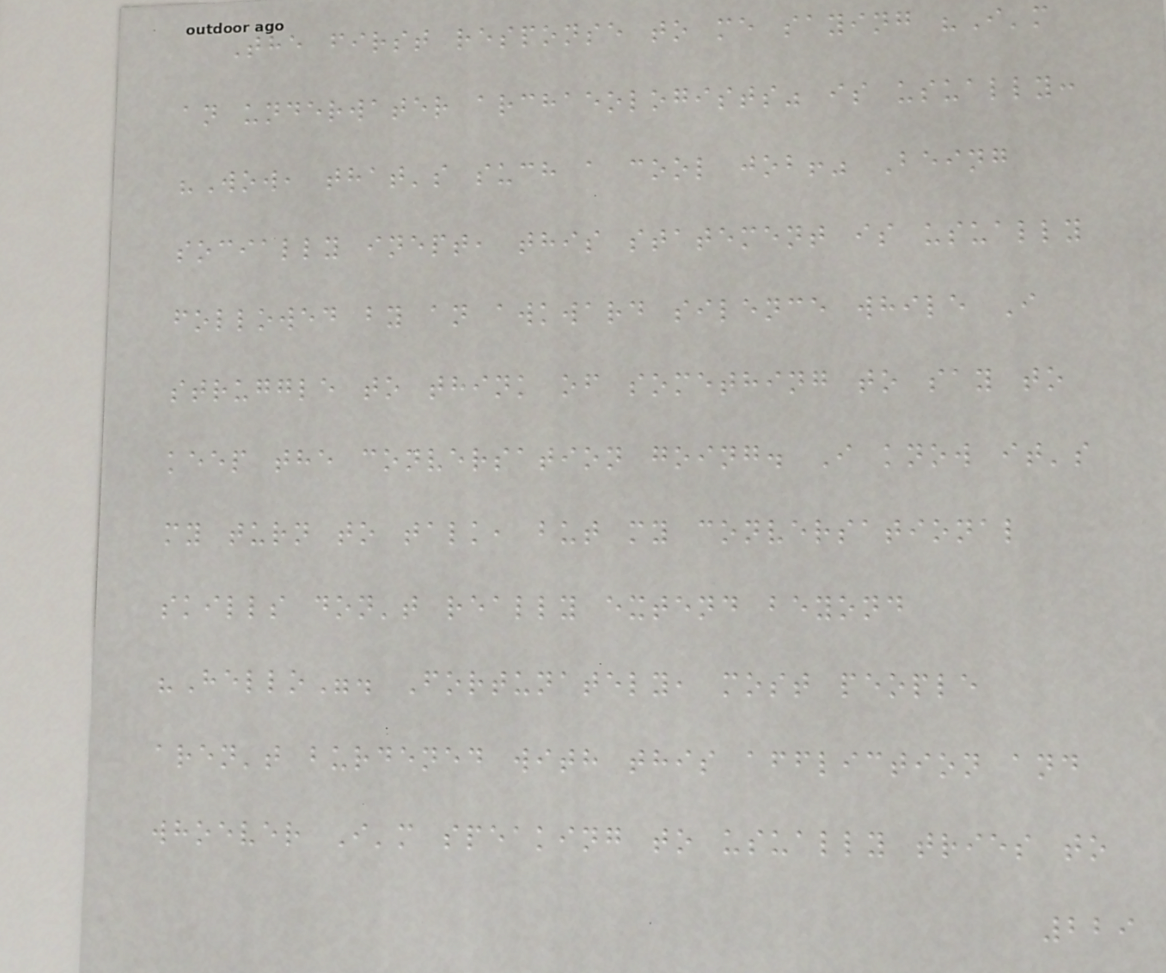The first response to me saying "I'm
an underwater archaeologists" is usually:
"Wow, that's such a cool job!" Being
socially inept, this statement is usually
followed by an awkward silence while I
struggle to think of something to say to
keep the conversation going. I know it's
my turn to talk, but my conversational
skills don't really extend beyond
"Hello". Fortunately, most people
aren't burdened with this affliction and
whoever I'm speaking to usually tries to
229
